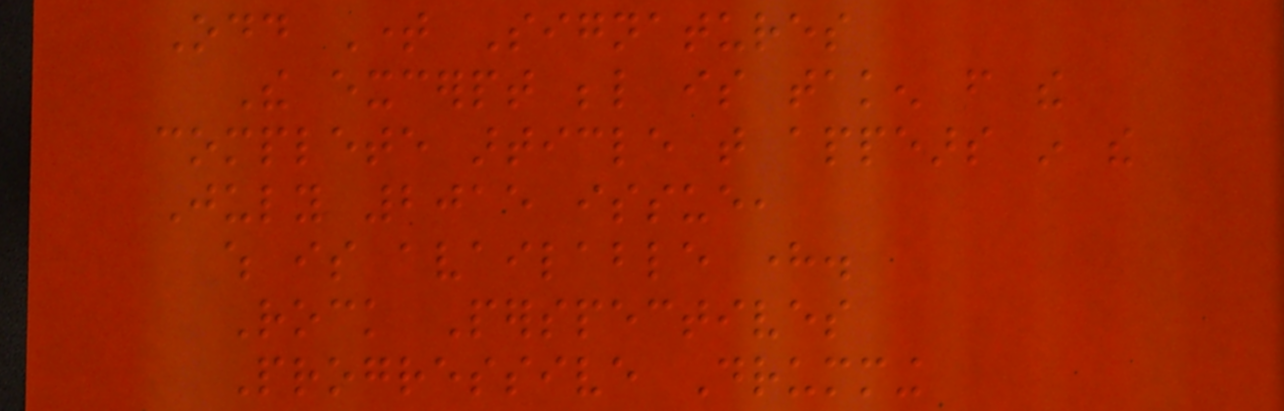Odd Time Signatures
The excerpt below is taken from the
complete article that appears in the
July 2015 issue,
which is available here.
Rock Perspectives
Progressive Drumming
